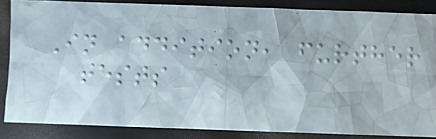In addition, further
tests
